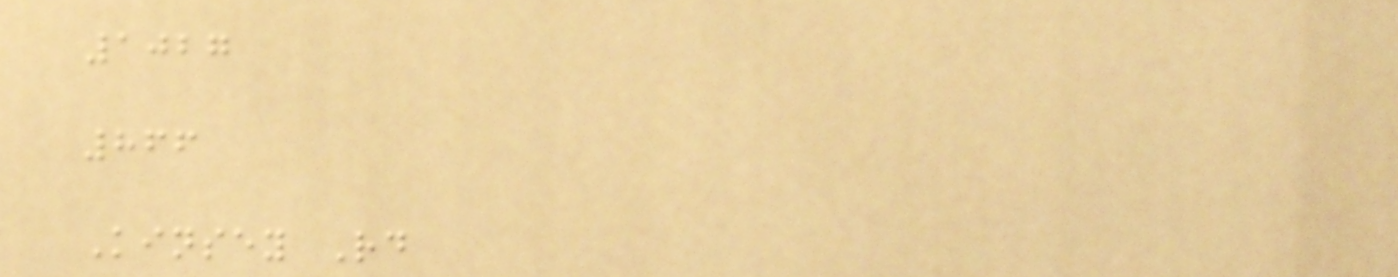1027
866
Kinsey Rd
